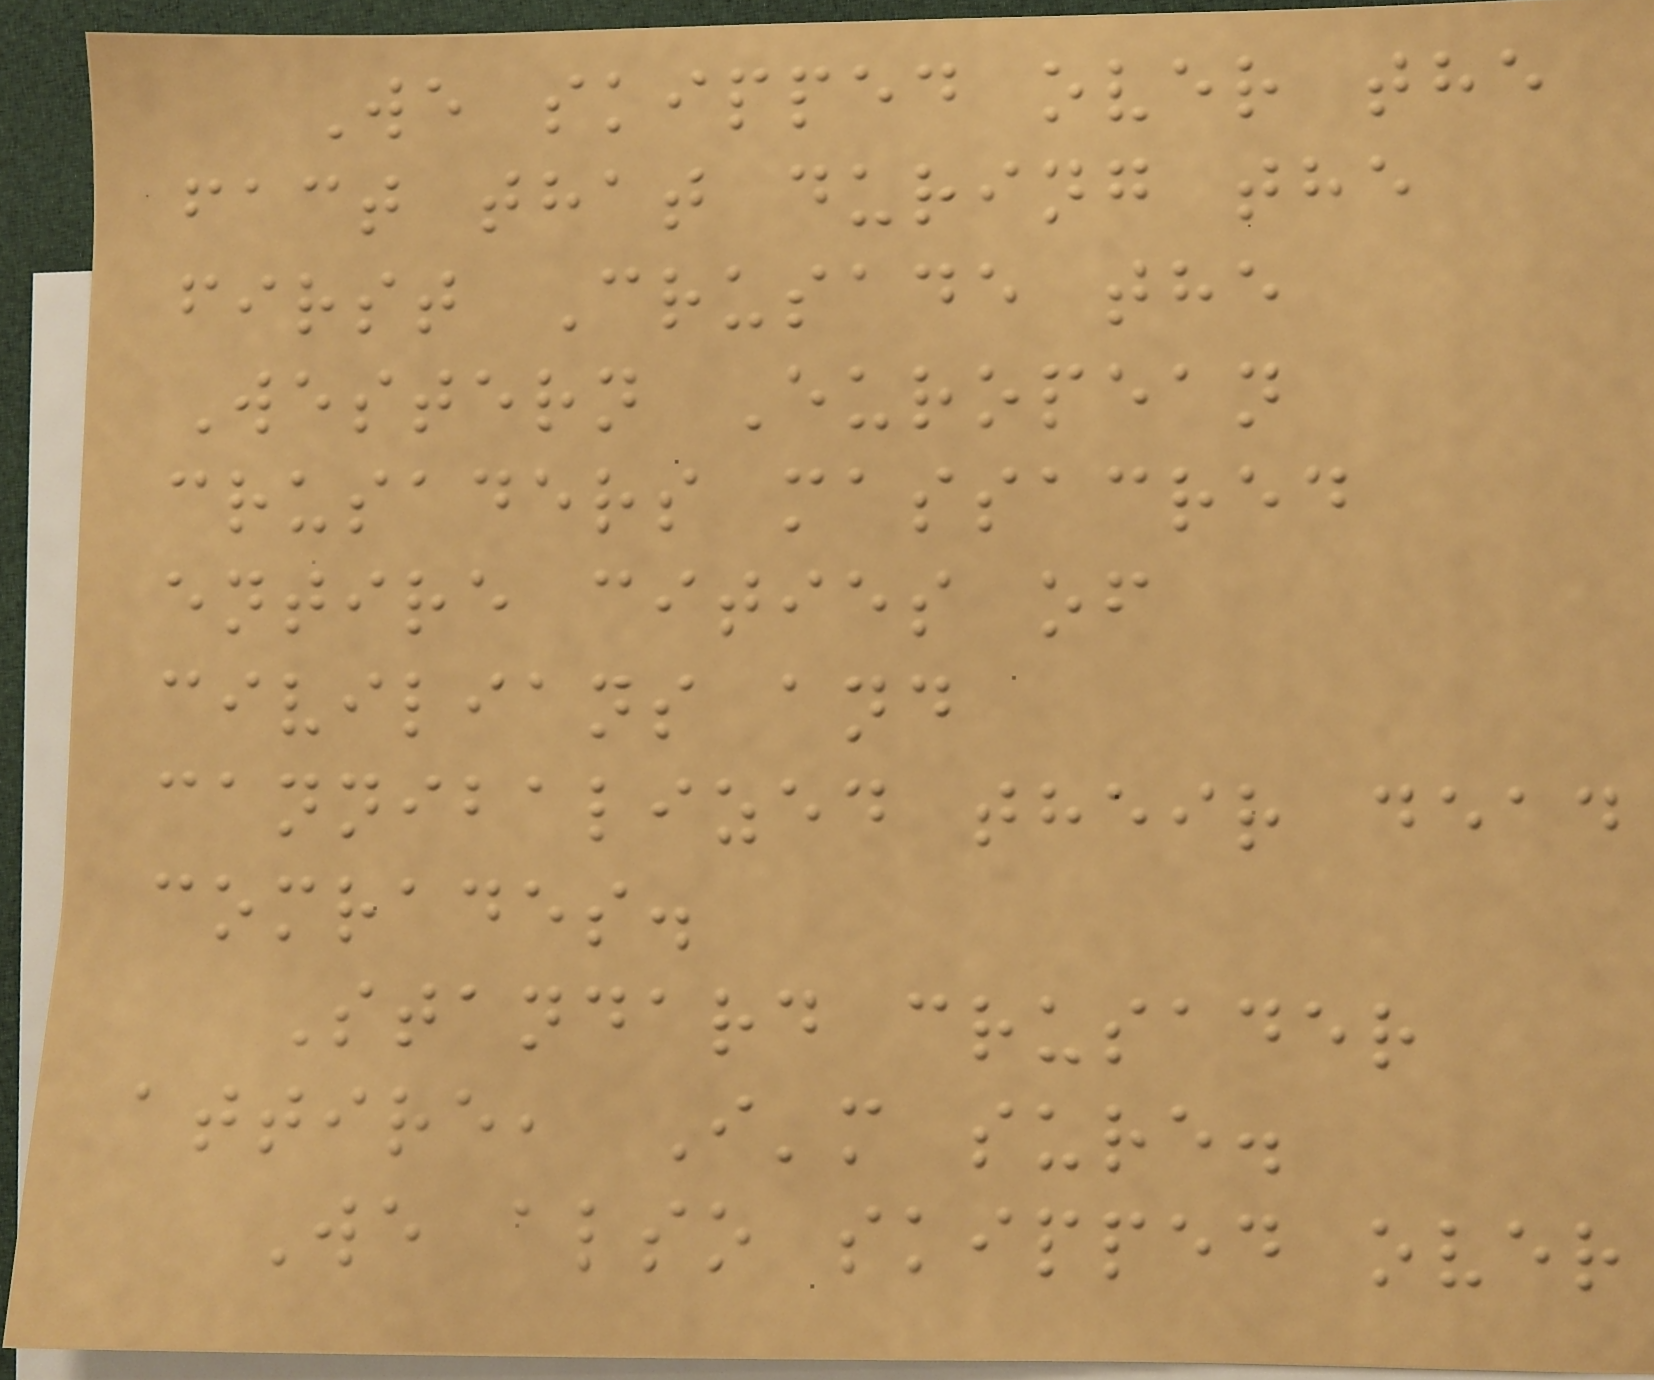We skipped over the
fact that during the
first Crusade the
Western European
crusaders massacred
entire cities of
civilians and
cannibalized their dead
comrades.
Standard crusader
attire, I'm sure.
We also skipped over
